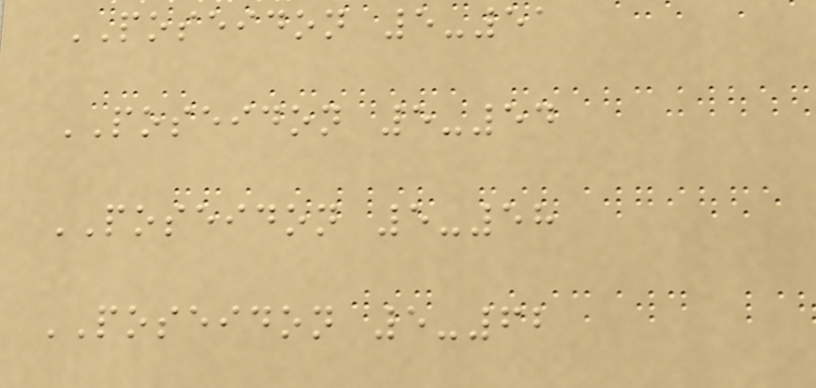POSEIDON 5-51
POSEIDON 5-54
POSEIDON 5-58
POSEIDON 5-62
